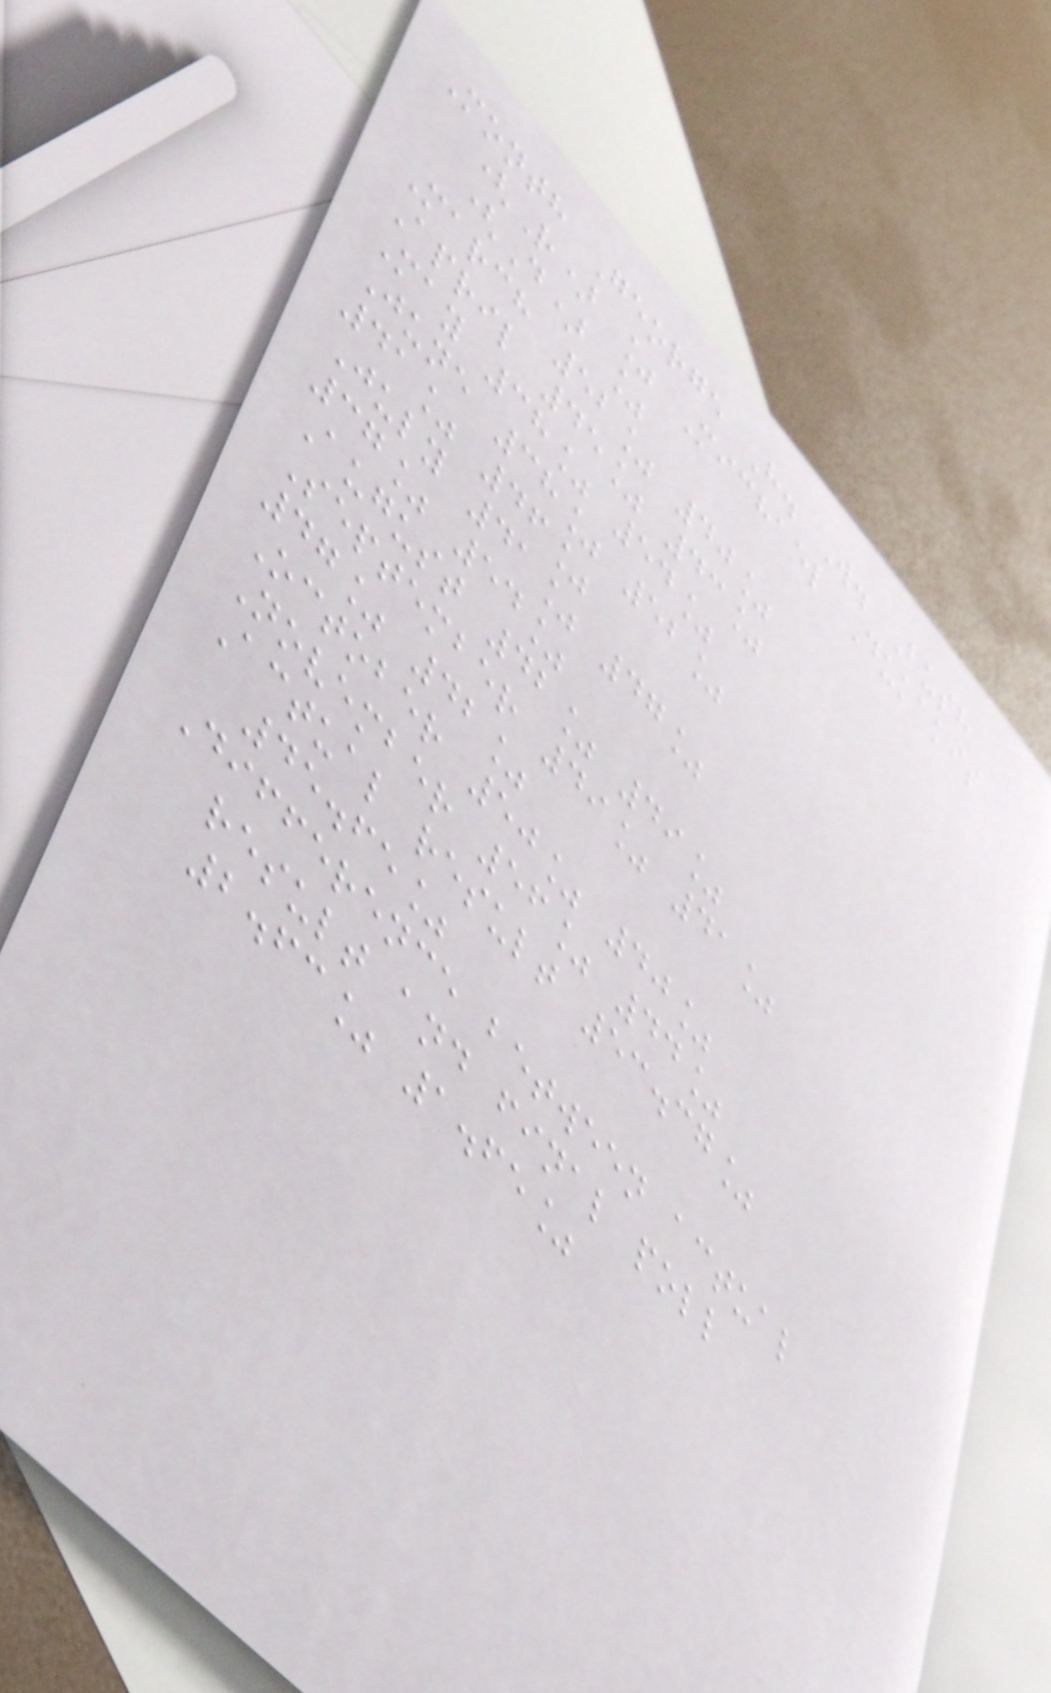Month George H. W. Bush
(R) % Michael Dukakis
(D) %
March 52% 40%
April 45% 43%
May 38% 54%
June 38% 52%
41% 46%
July 41% 47%
37% 54%
August 42% 49%
September 49% 41%
47% 42%
October 50% 40%
November 56% 44%
Actual result 53.37%
45.65%
Difference between actual
result and final poll
2.63% 1.65%
